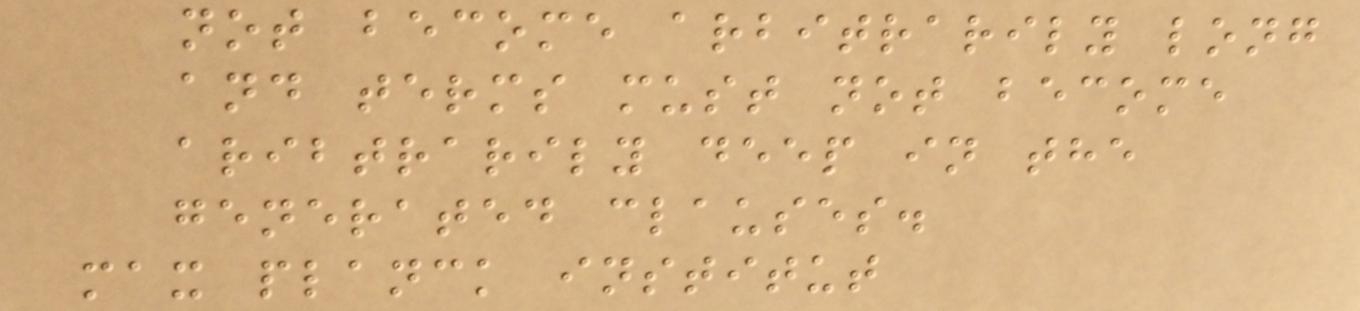not become arbitrarily long
and terms must not become
aribtrarily deep in the
generated clauses.
max planck institut
